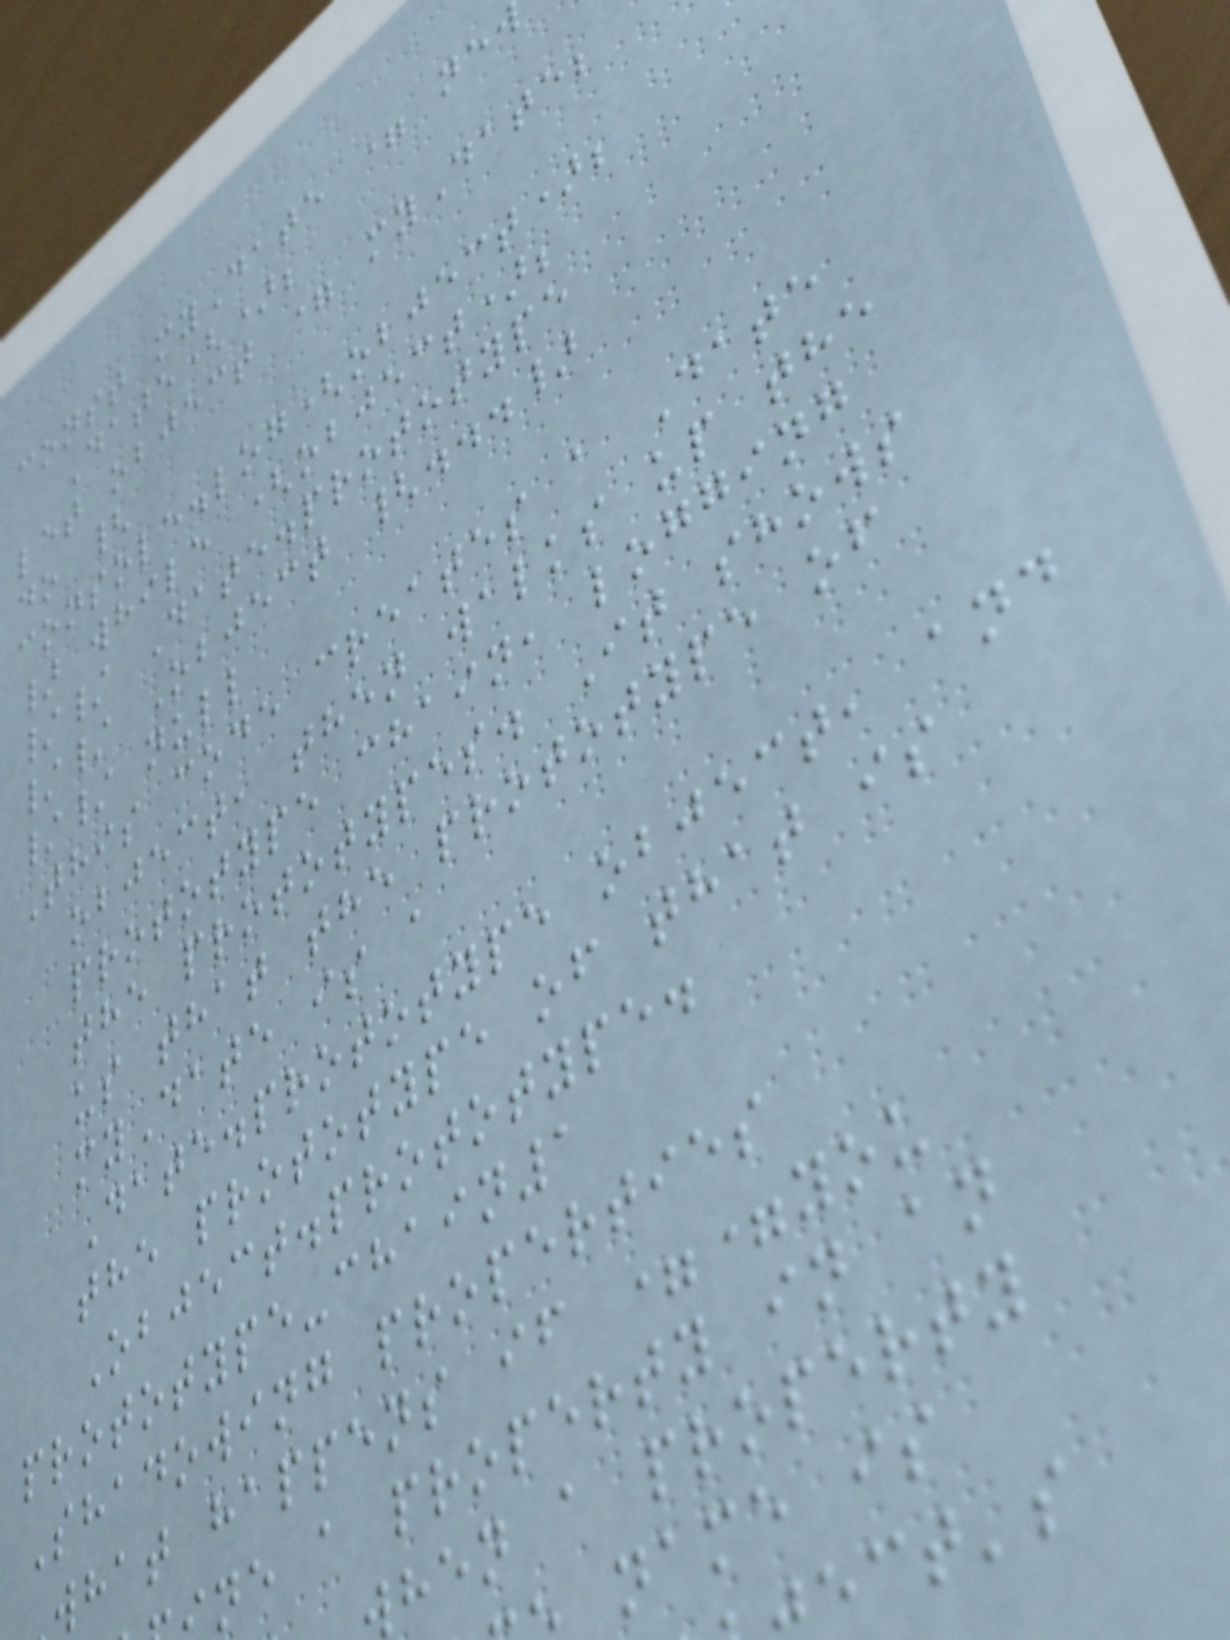const myDate = new
Date();
let object = myDate;
do {
console.log(object);
} while (object);
// Date.prototype
// Object {...}
// null
This code creates a Date
object, then walks up the
prototype chain, logging
the prototypes. It shows
us that the prototype of
myDate is a
Date.prototype object, and
the prototype of that is
Object.prototype.
prototype-chain1
Shadowing properties
what happens if ==you
ne a property in an
hen a property
name is
